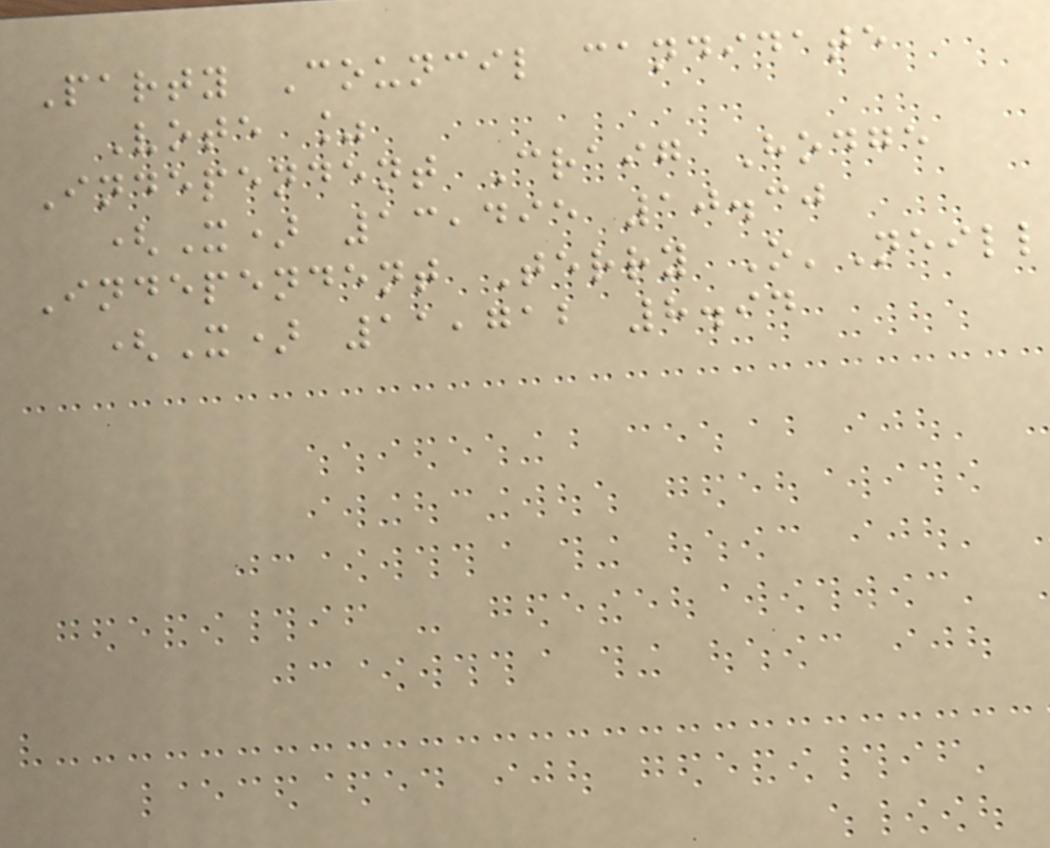Party Council candidate
Vote %
Independent Craig Hodge
(X) 13,495 10.30
Independent Terry O'Neill
(X) 11,712 8.94
